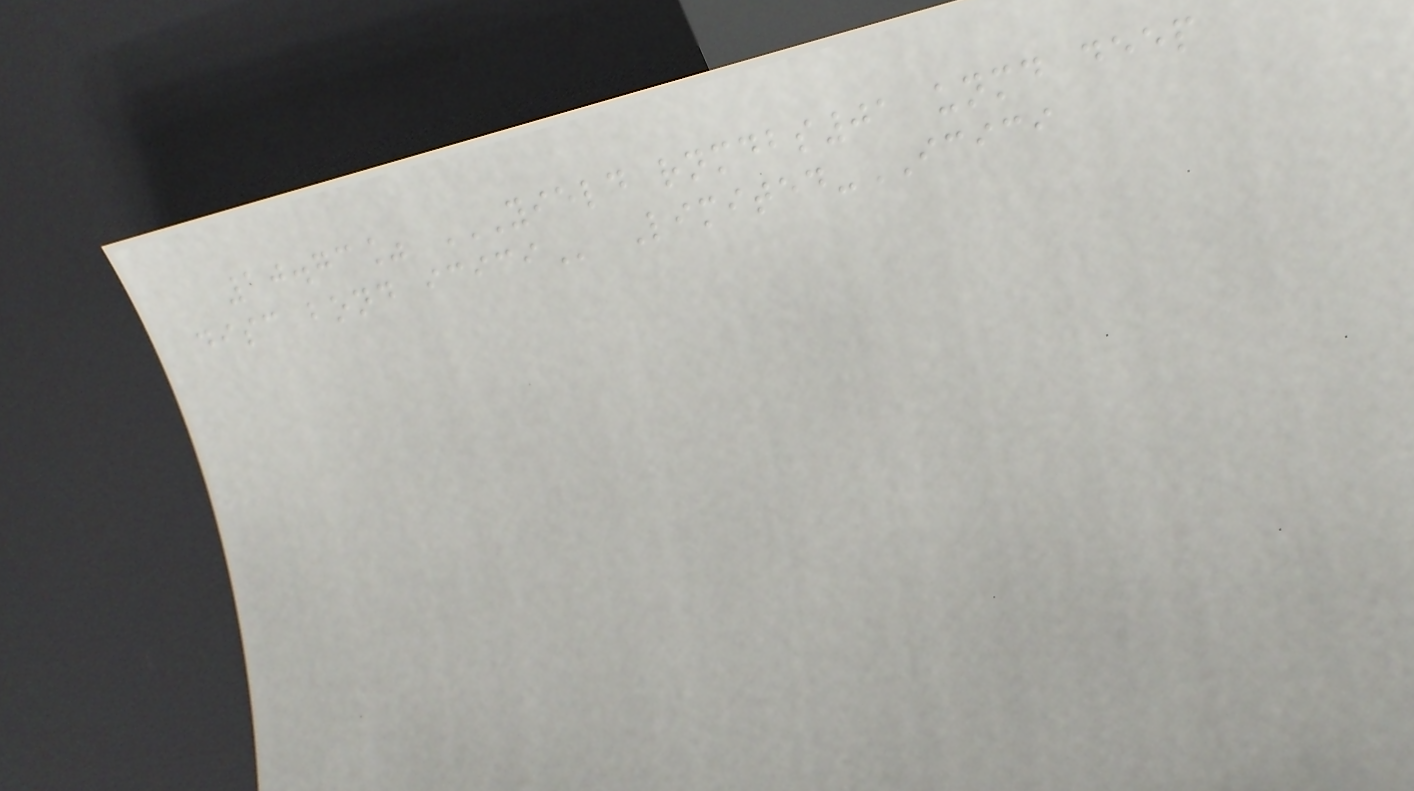10.73% YIELD RNMDBS01 UNMD DEEP
DISC BOND ICICI Limited-ICICI
